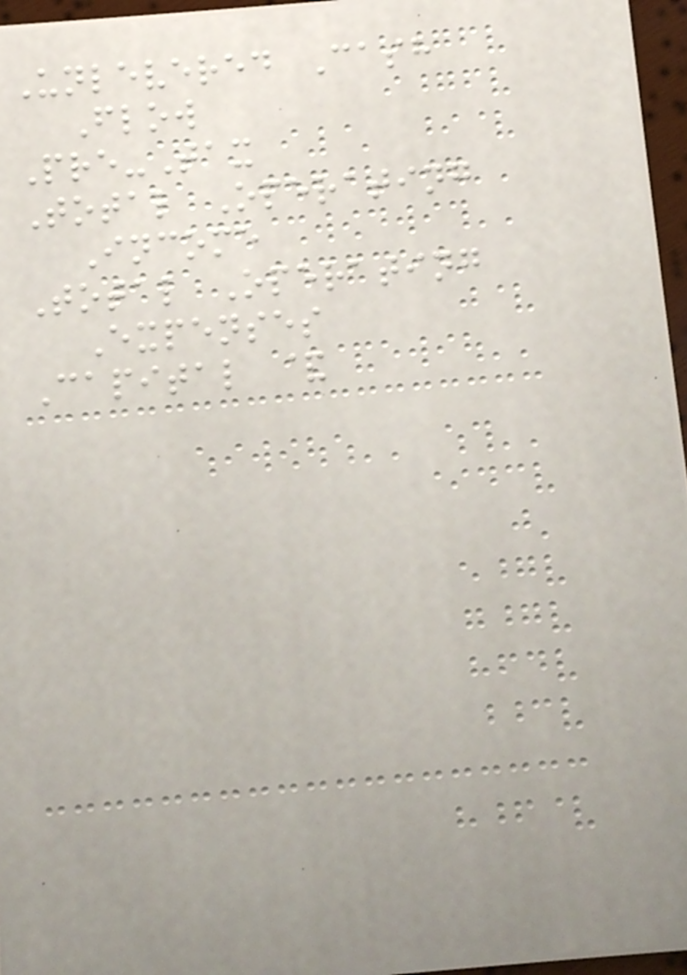Unlevered Cash
Flow
Pre-Tax
Total Operating
Income
Total Operating
Expenses
Capital &
